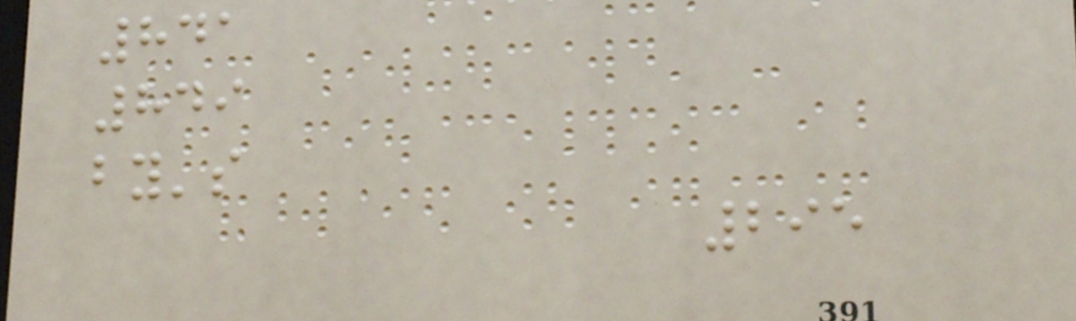841
849
by's
295
